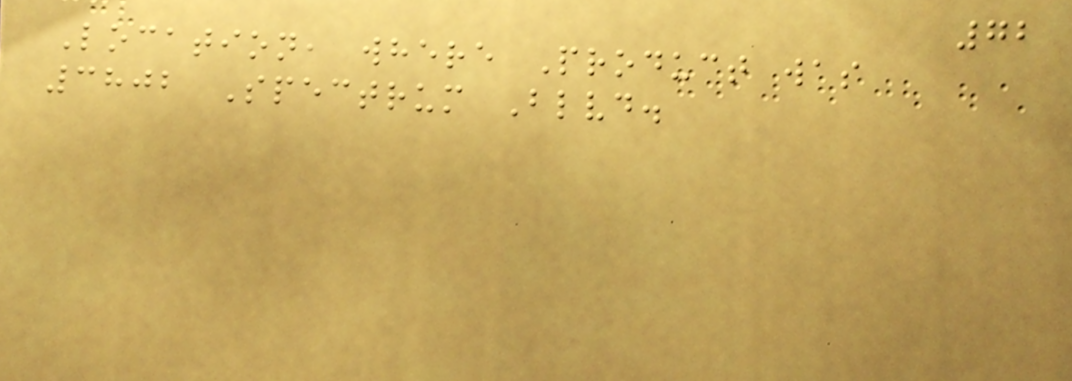72
Location, where Product was
3802 Spectrum Blvd.
